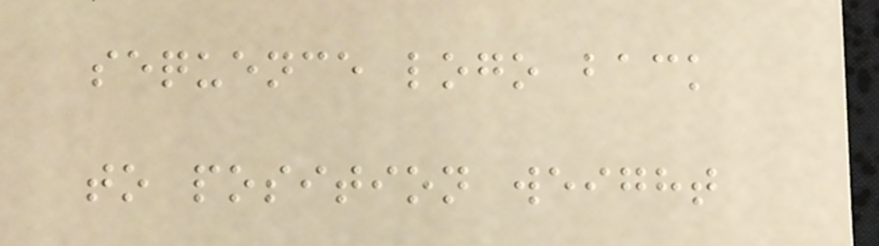sequence logo back
to position weight
